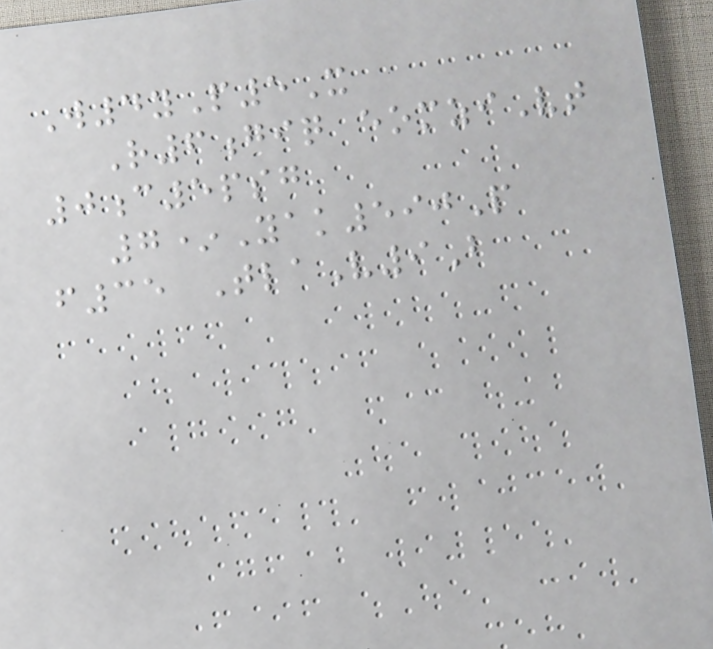W4yP5X
R6giq eomziVt
0c5psg
7*Yak590P
f35 TlaV9B
